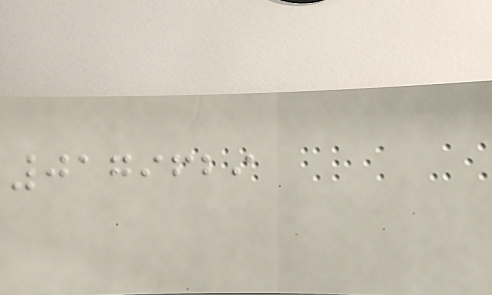0179629
